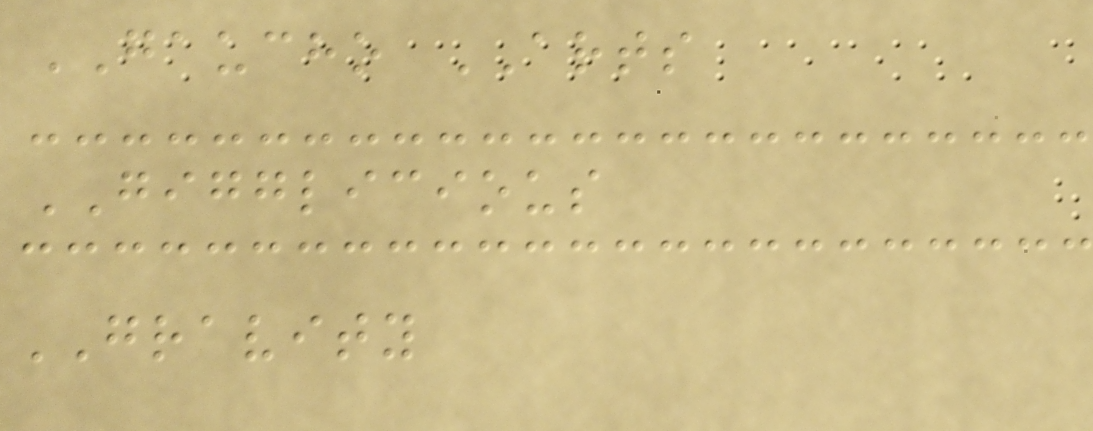GAUCHO ARTS
GIGGLICIOUS
GRAVITY
